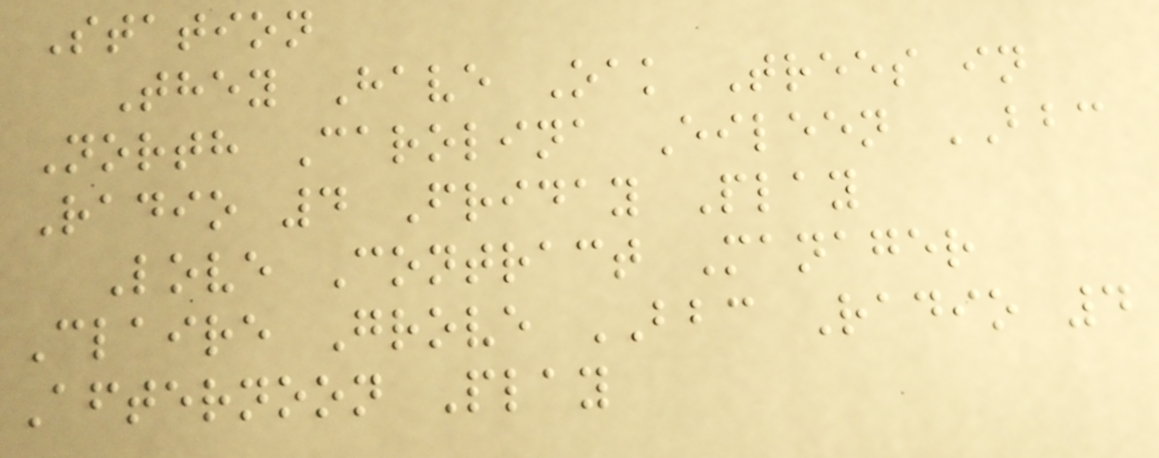Station
They Have Oak Trees in
North Carolina Eileen BBC
Radio 4 Friday Play
Love Contract Manager
Claire Grove BBC Radio 4
Afternoon Play
